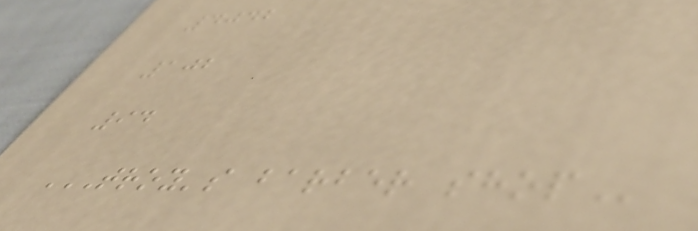4042
102
94
TROY'S BARBER SHOP
